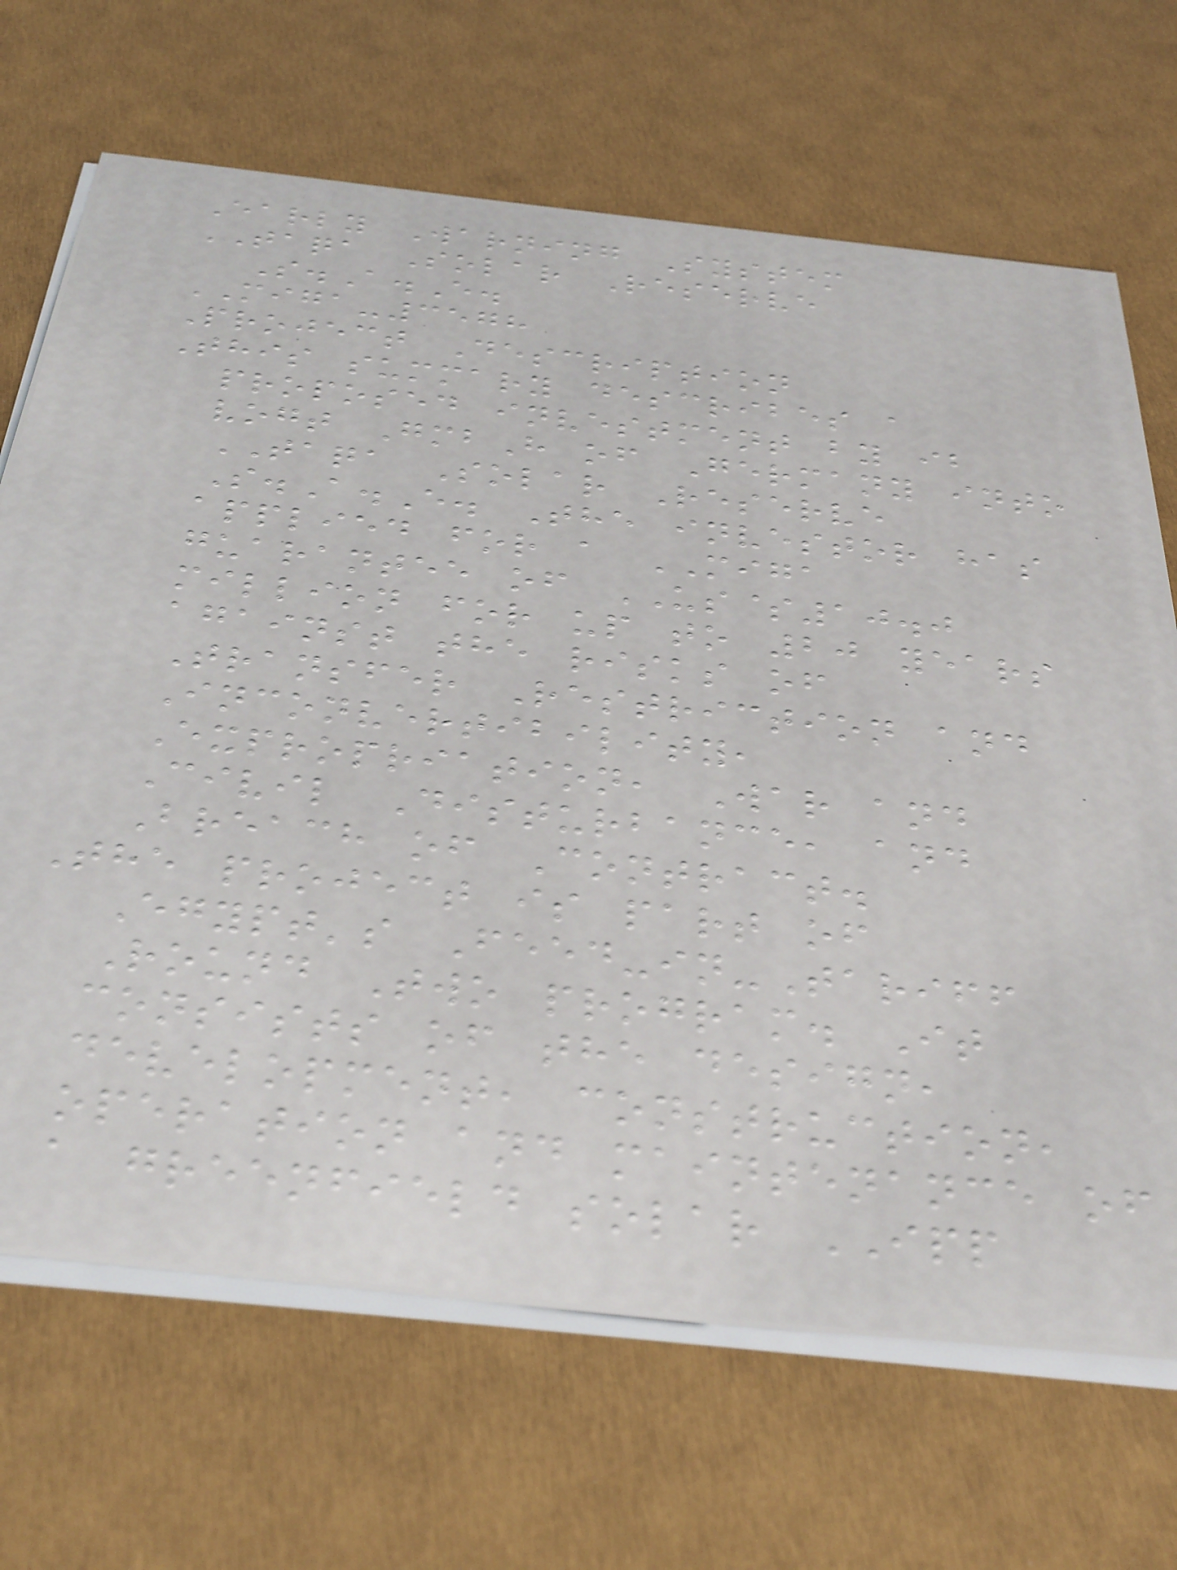Early Warning System
TAQA Solar Reserve
S.A.E.
MIGA-3578
Project Description
This summary describes a
proposed investment by ib
vogt GmbH of Germany into
TAQA Solar Reserve
S.A.E. The investor has
applied for a MIGA
guarantee of US$10.0
million for up to 20 years
against the risks of
Transfer Restriction and
Inconvertibility,
Expropriation, War and
Civil Disturbance, and
Breach of Contract.
The project is part of
Egypt's Feed-in-Tariff
Round Two program. It
consists of the design,
development, construction,
operation and maintenance of
a greenfield solar IPP
